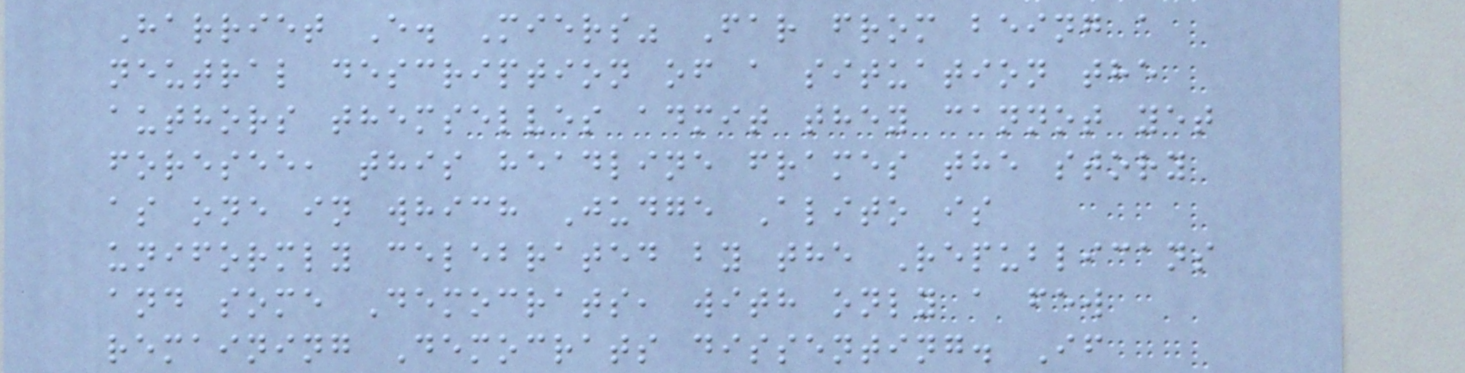Harriet E. Miers" Far from being a
neutral description of a situation the
authors themselves admit they cannot yet
foresee, this headline frames the story
as one in which Judge Alito is
uniformly celebrated by the Republicans
and some Democrats, with only a few
remaining Democrats dissenting. If
